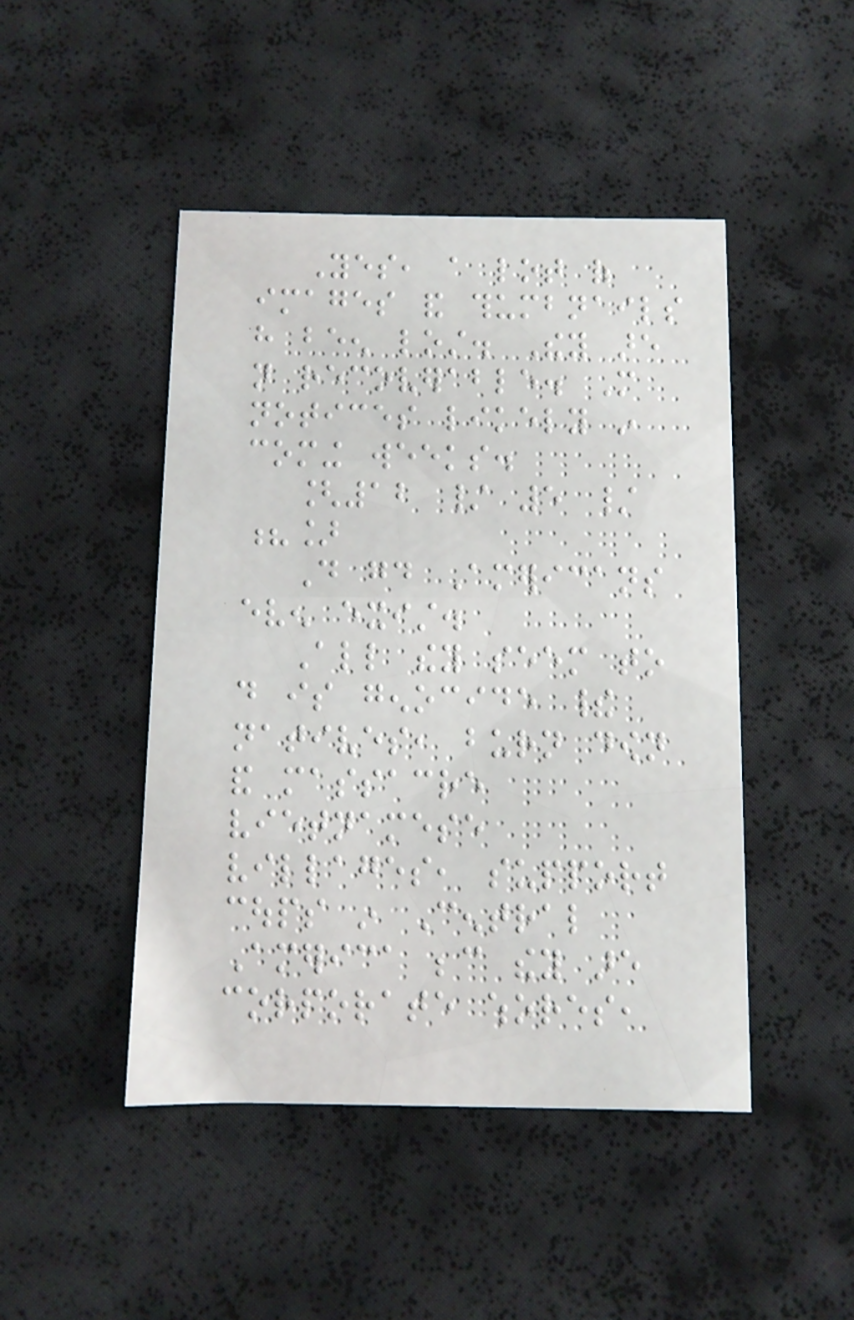Yes, a lot of
images and thumbnails
have been lost. They are
not recoverable. More
notices likely in
coming weeks.
[12 / 5 /
?]
Do good Americans
even exist.
All they seem to
do is genocide their
natives, burn down
and massacre
vietnamese
villages, support
coups in Central
America because they are
corporate whores,
